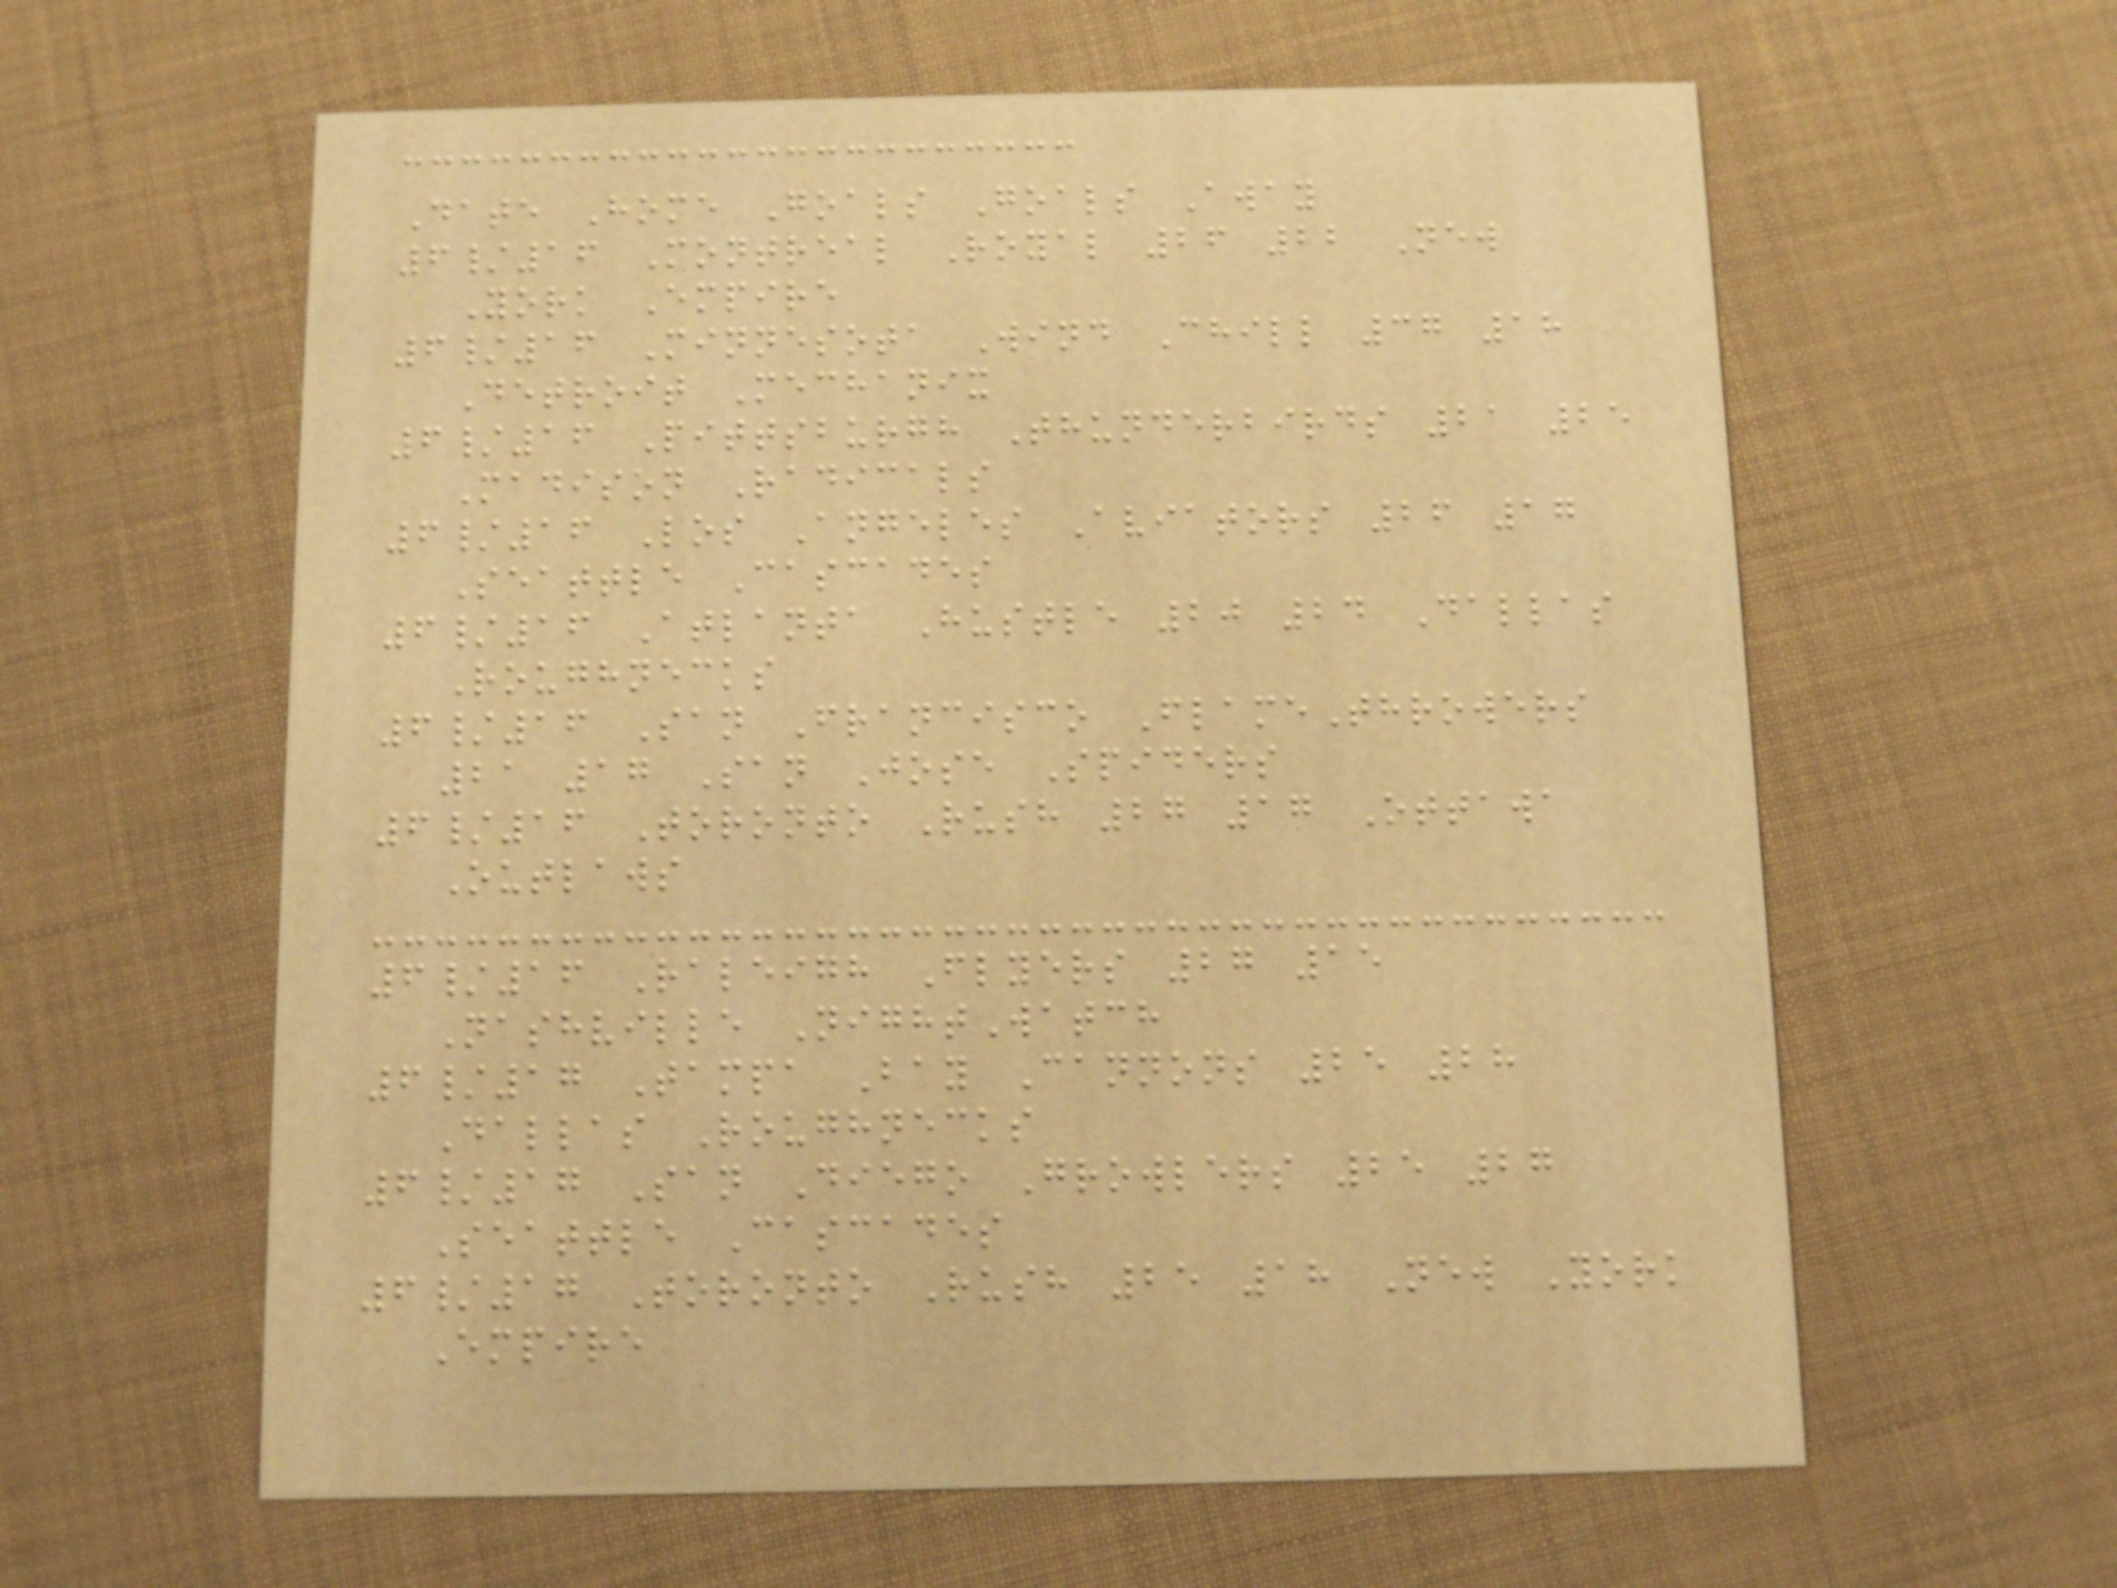Date Home Goals Goals Away
6/16 Montreal Royal 26 22 New
York Empire
6/16 Minnesota Wind Chill 37 18
Detroit Mechanix
6/16 Pittsburgh Thunderbirds 21 25
Madison Radicals
6/16 Los Angeles Aviators 26 17
Seattle Cascades
6/16 Atlanta Hustle 20 24 Dallas
Roughnecks
6/16 San Francisco FlameThrowers
21 17 San Jose Spiders
6/16 Toronto Rush 27 17 Ottawa
Outlaws
6/16 Raleigh Flyers 27 15
Nashville NightWatch
6/17 Tampa Bay Cannons 25 28
Dallas Roughnecks
6/17 San Diego Growlers 25 27
Seattle Cascades
6/17 Toronto Rush 25 18 New York
Empire
